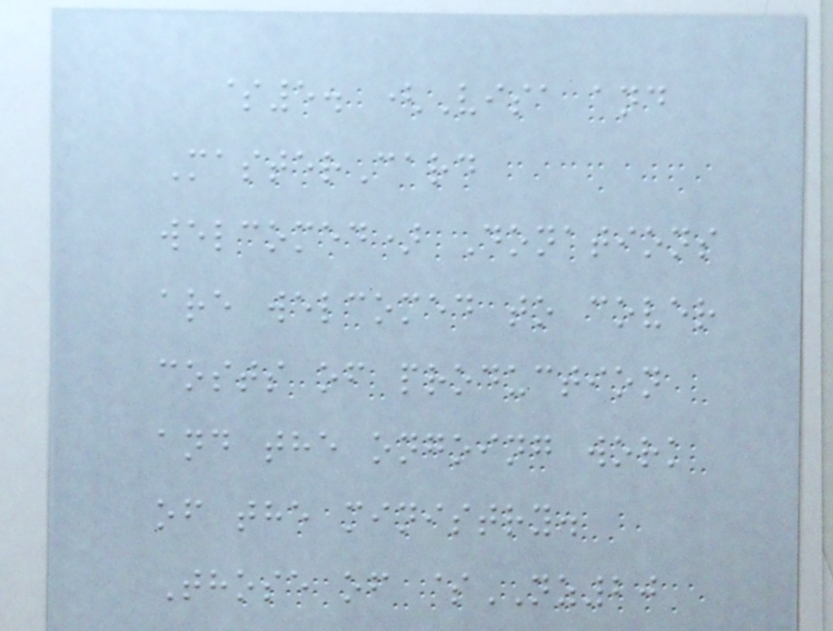$5. (Visa and
MasterCard
welcomed) Donations
are welcomed to cover
costs of production
and the ongoing work
of the ministry.
Those of $NZ20
